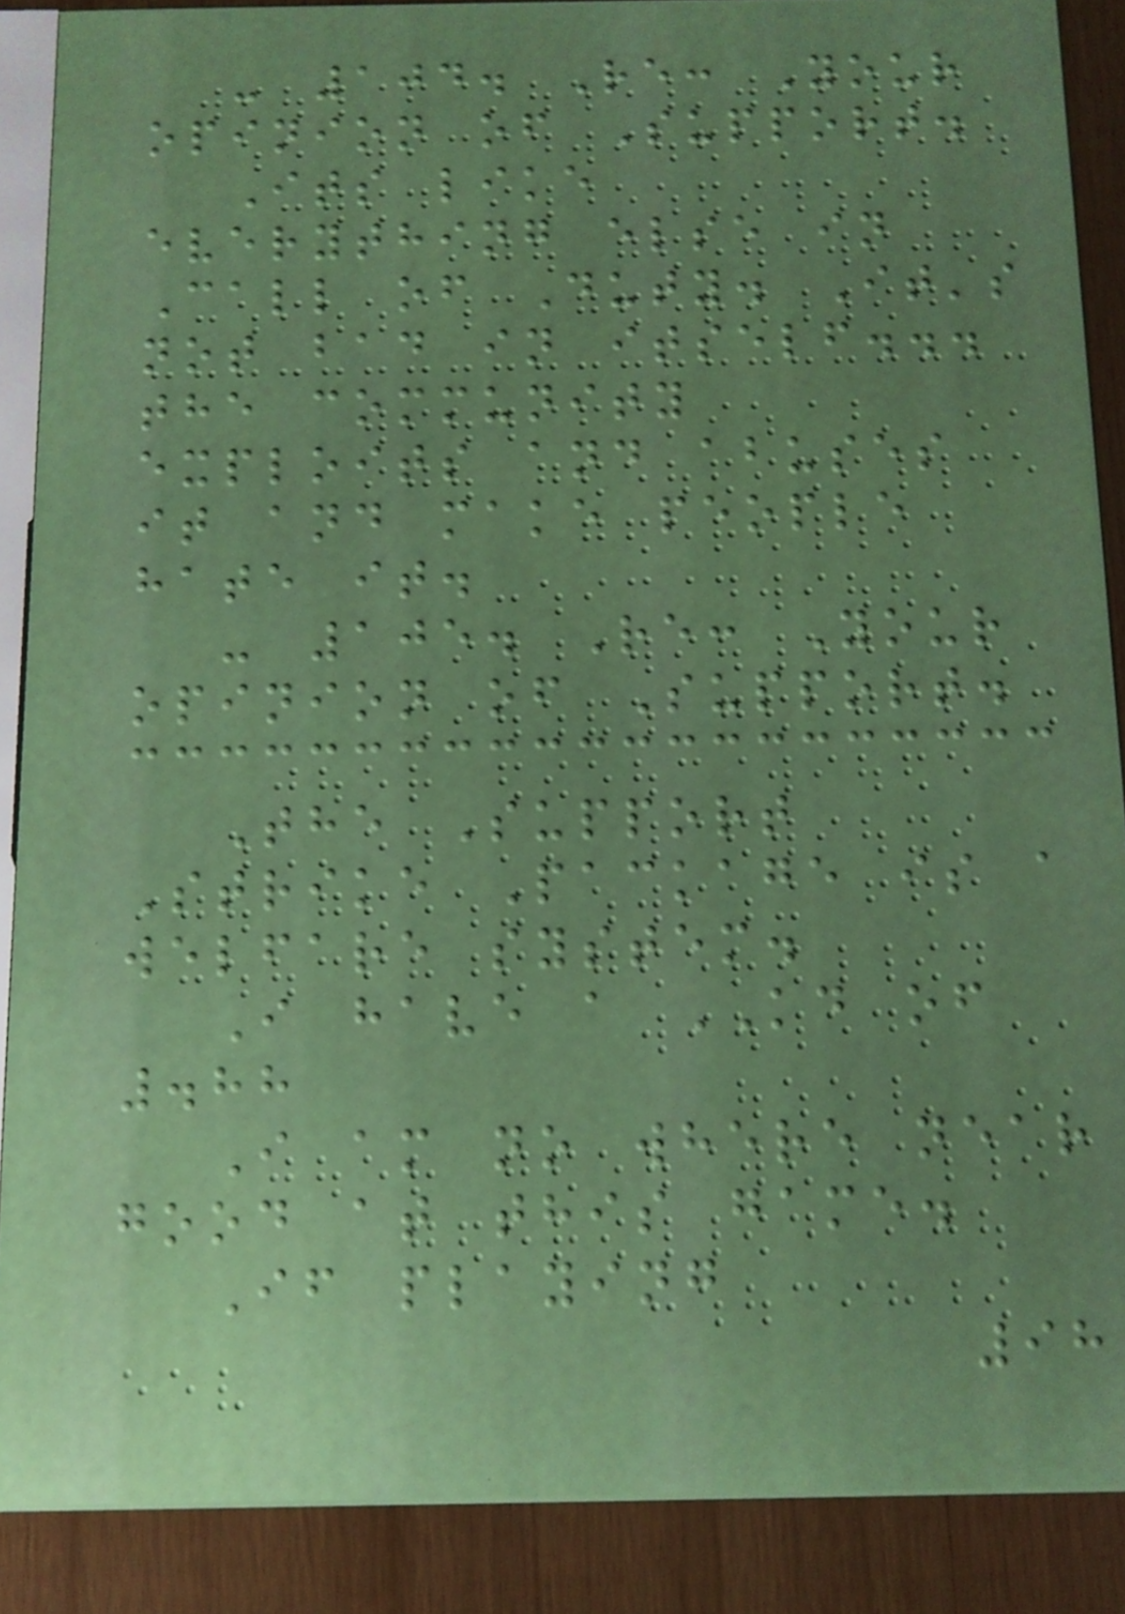- 104. Re: Your
opinion of Support.
Its like
everything else in
Call of Duty. It's
not bad in itself...
the community
exploits and abuses
it and make people
hate it.
- 105. Re: Your
opinion of Support.
The Support
Strike Package is a
welfare system.
I have a KD of
.88
I am no where near
good at this game.
If playing
98
